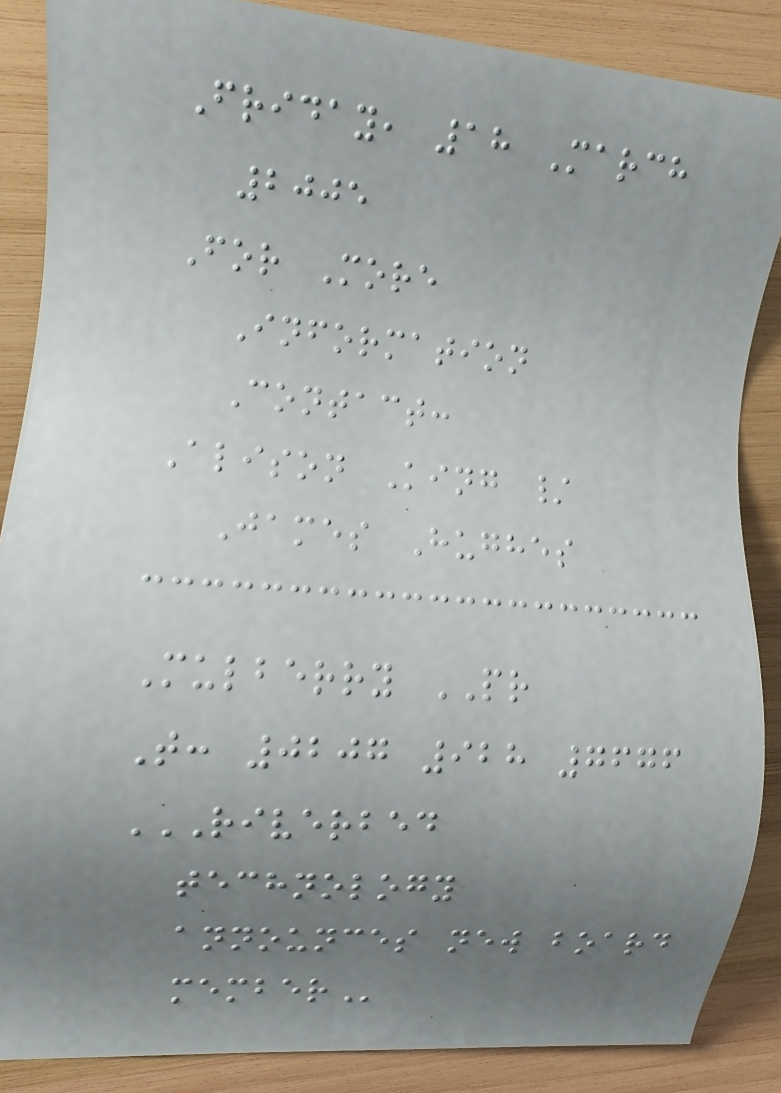Friday, 18 March
2005
For More
Information
Contact:
Alison King /
James Hughes
Mulberry PR
T: 0207 928 7676
RIVERBED
TECHNOLOGY
ANNOUNCES NEW BOARD
MEMBER
